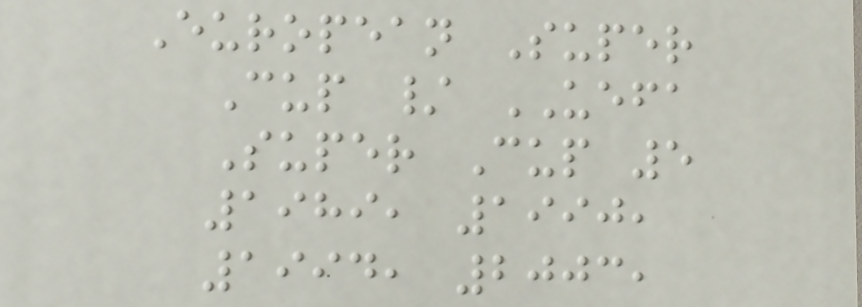European Super
Cup / UEFA
Super Cup 5
1989, 1990,
1994, 2003,
